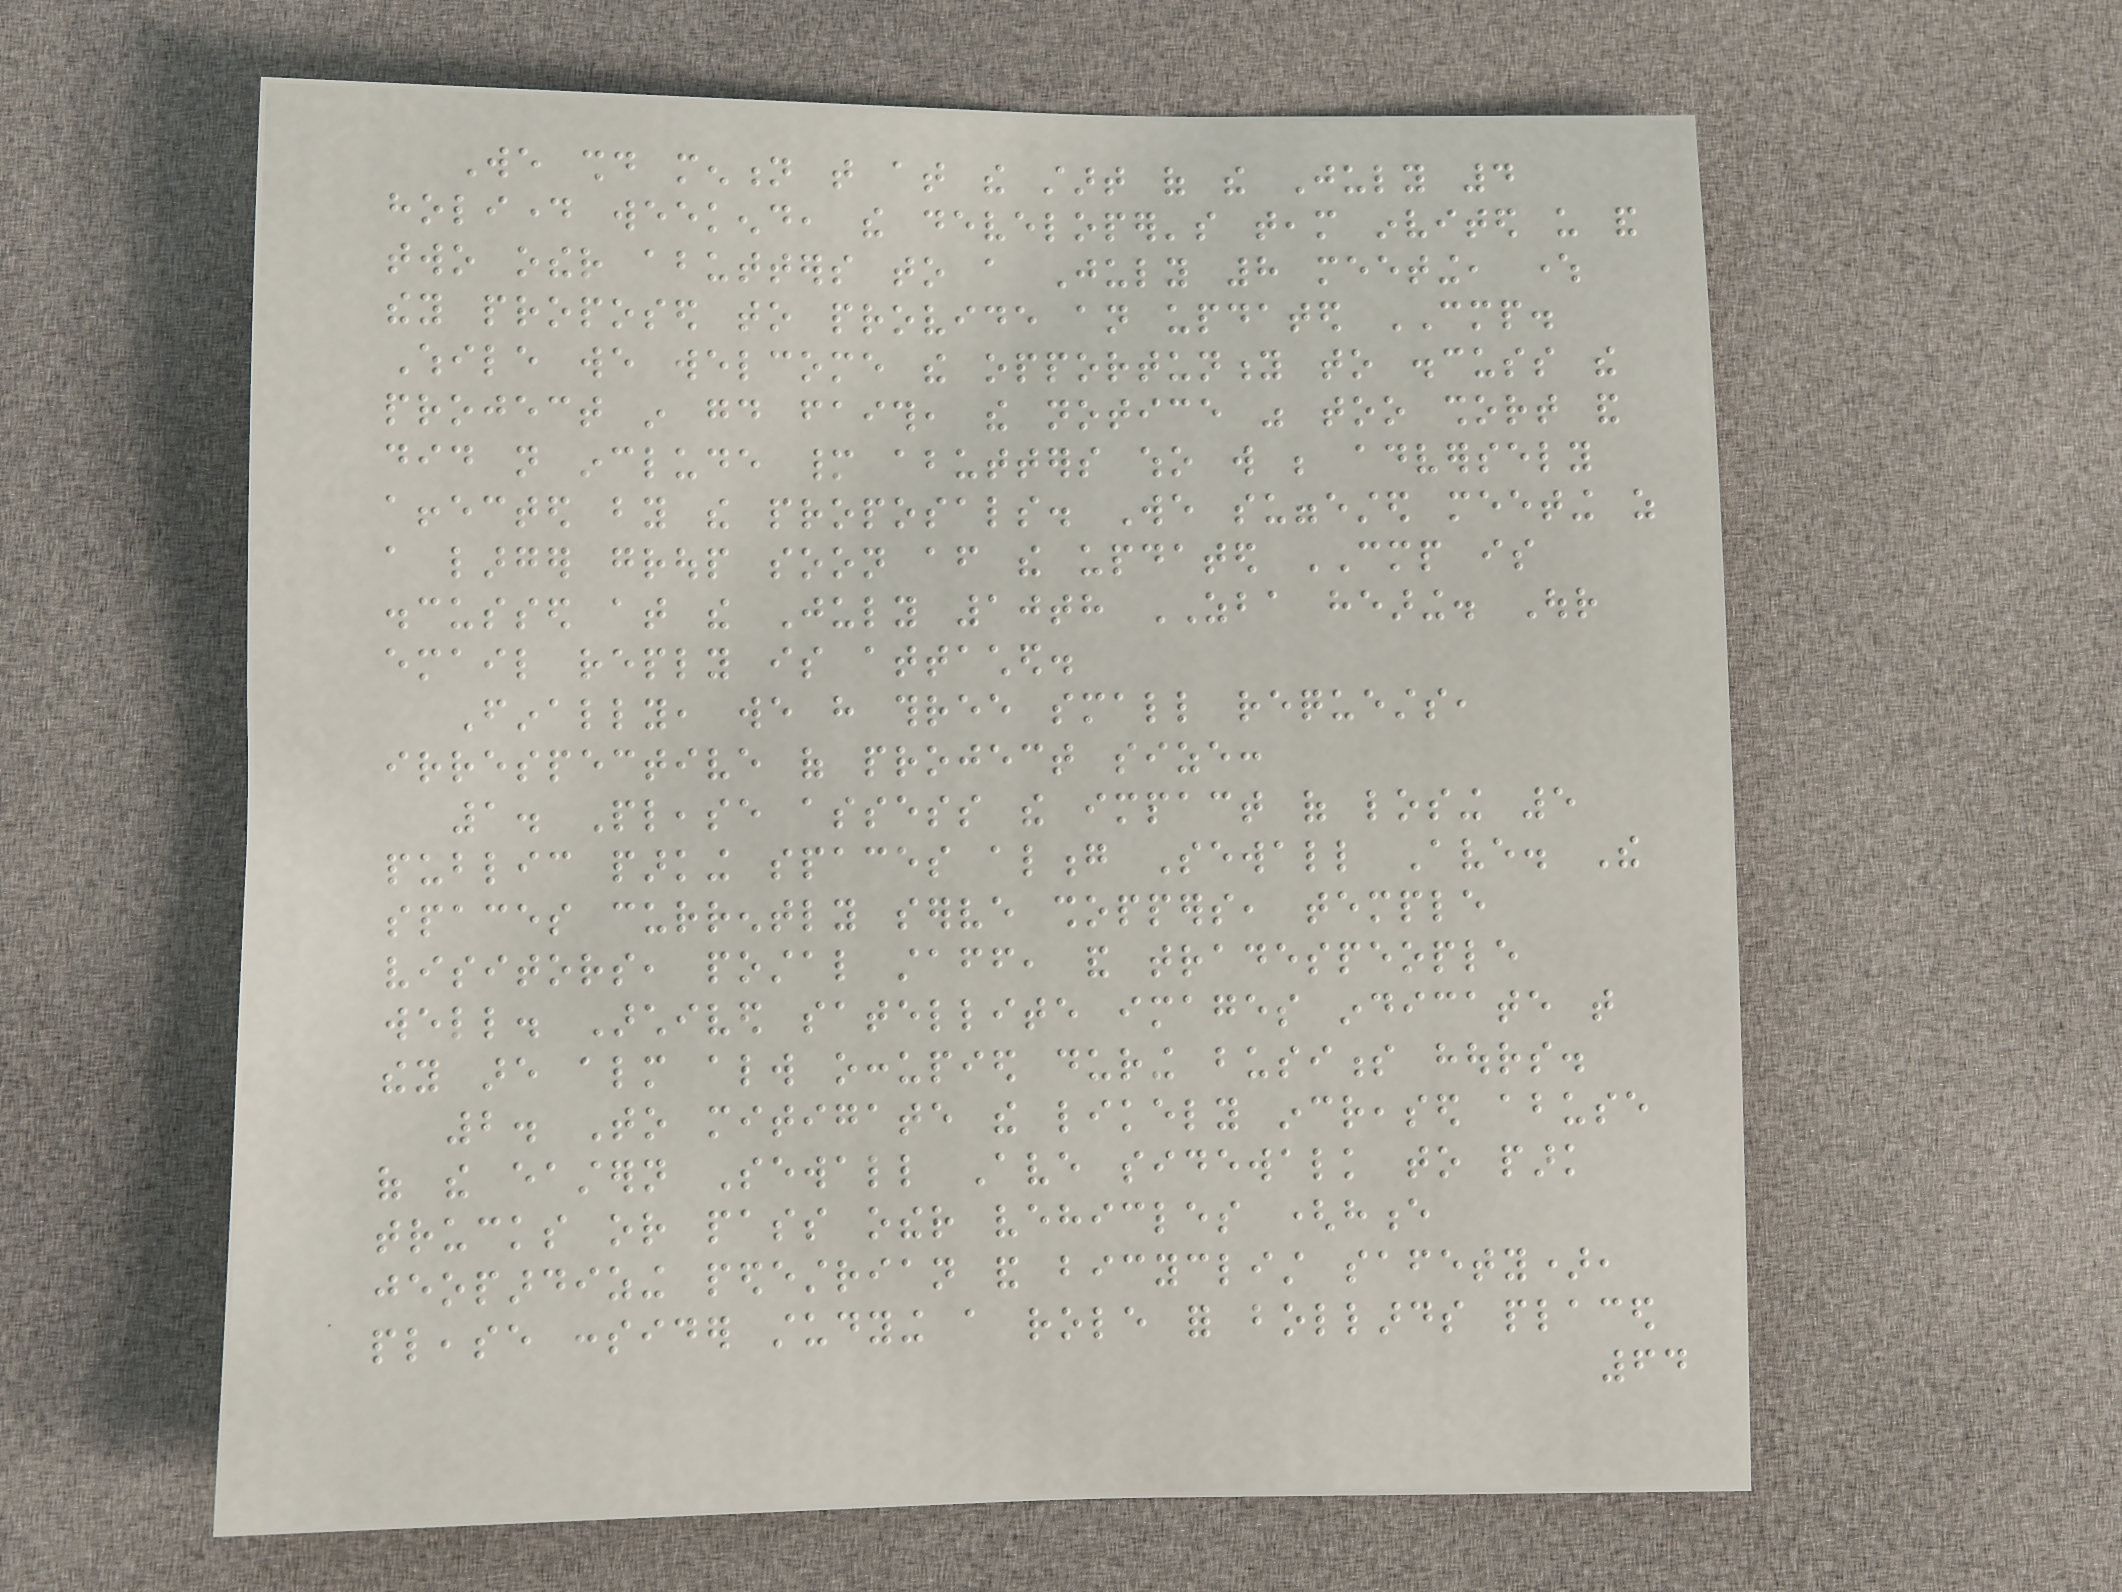We should mention that at the start of the July 4
holiday weekend, the developer's team invited us and
two other abutters to a July 8 meeting, where
they proposed to provide an updated CMP.
While we welcome the opportunity to discuss the
project in good faith, the notice was too short and
did not include many abutters who will be adversely
affected by the proposals. We suggested meeting as
a larger group soon after the updated CMP is
discussed at the July 10th ZBA hearing. Our
email reply is attached.
Finally, we have three small requests,
irrespective of project size:
1. Please assess the impact of losing 5
public parking spaces along Sewall Ave. The
spaces currently serve shoppers, temple
visitors, postal staff, and tradespeople
well. Archived satellite images indicate that
they are almost always occupied during business hours.
2. To mitigate the likely increased abuse
of the eastern Sewall Ave sidewalk to park
trucks or pass other vehicles (hence
jeopardizing pedestrian and bicyclist safety),
please consider studying a role for bollards placed
64
